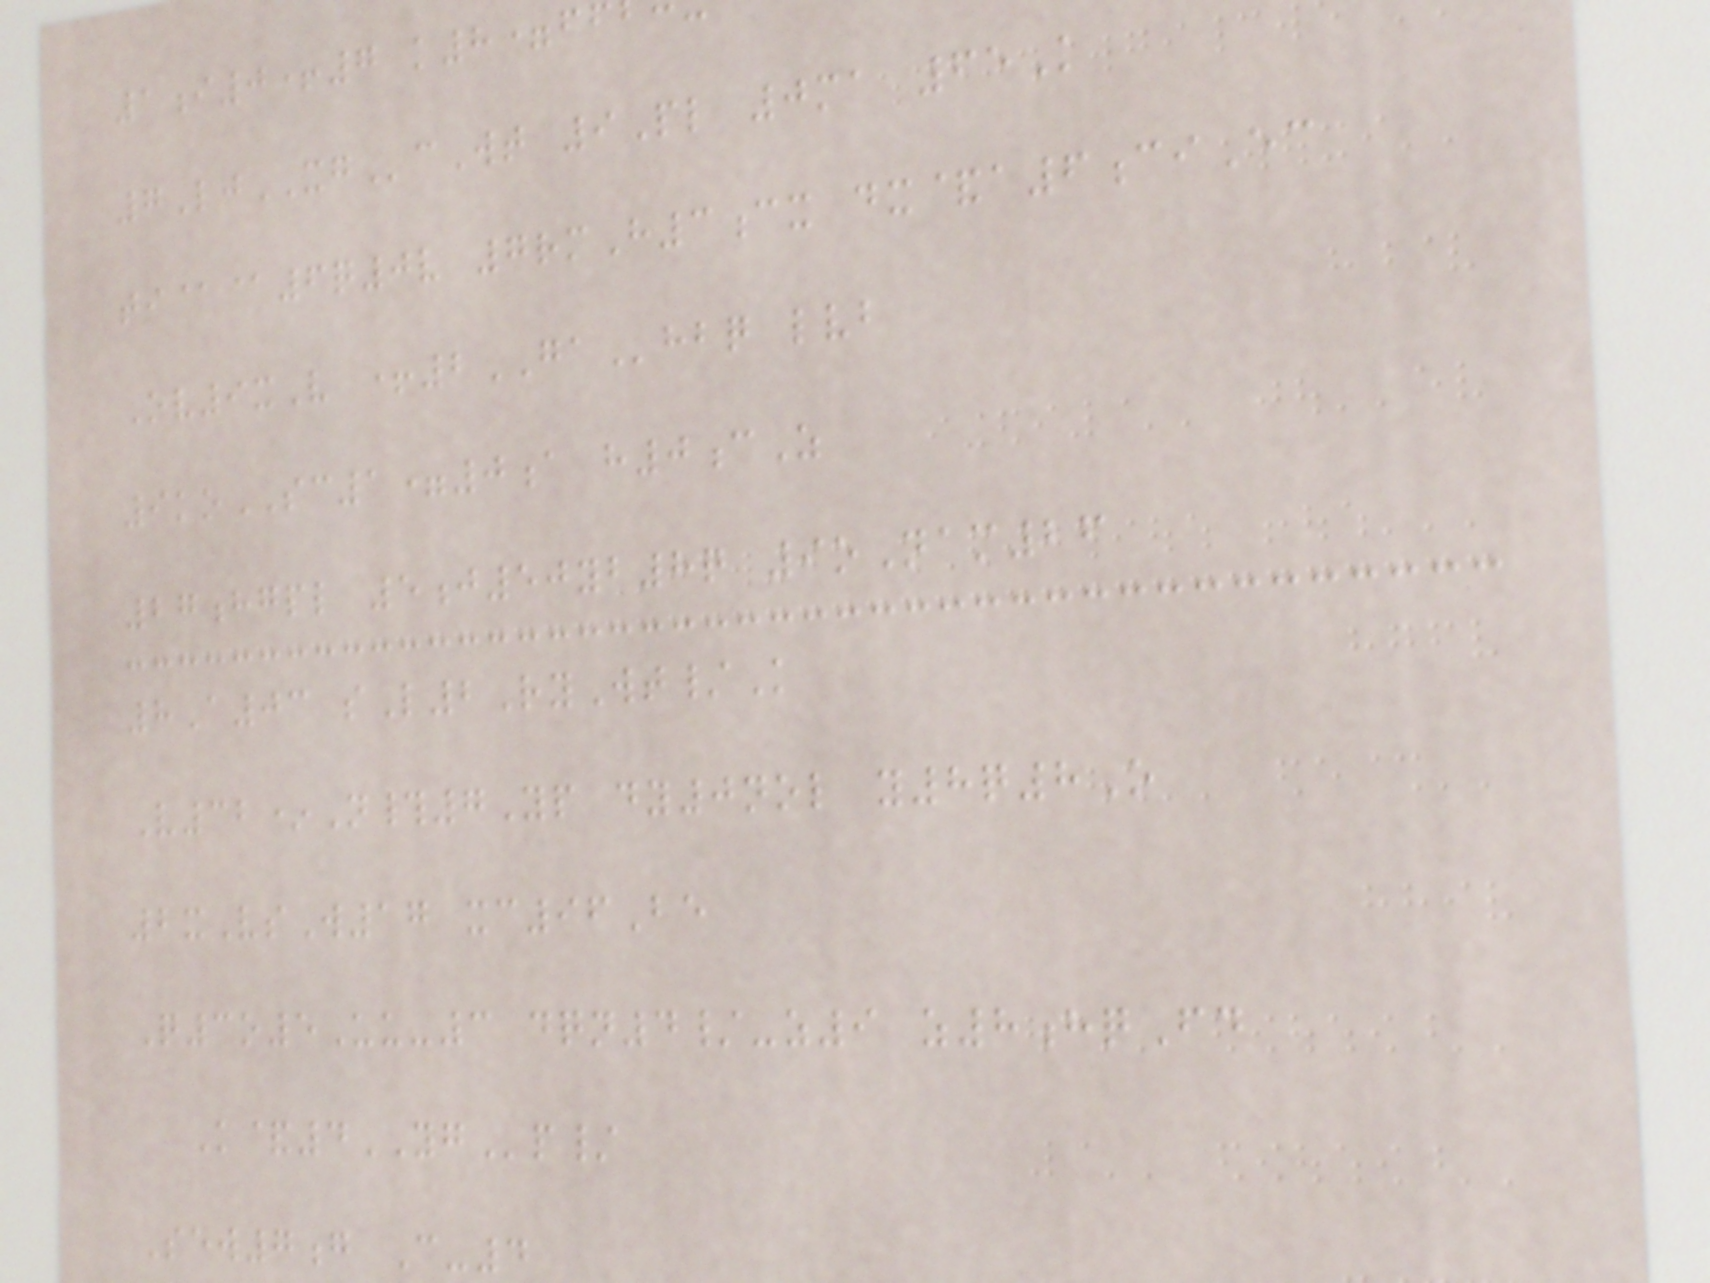1i0+7 k8=ff
7LjXGcWt 9Pl 0ma 65K
ti@@6q0v 7rmH3cx dx&a6ciEc
Ov9xV +2GAhbq lvb
9koSC1=0a h0cZ
27hgpl 5j50yb8q 9oNam26
8A03 sL2RyWt/K
V32*N#7Yp dy0nol y8q8O
2xVsW17 xc96Be
Q3o5Uu-3 dqn4/-z9 z8hqFd
K&4YGp/
Sew7g C-4
